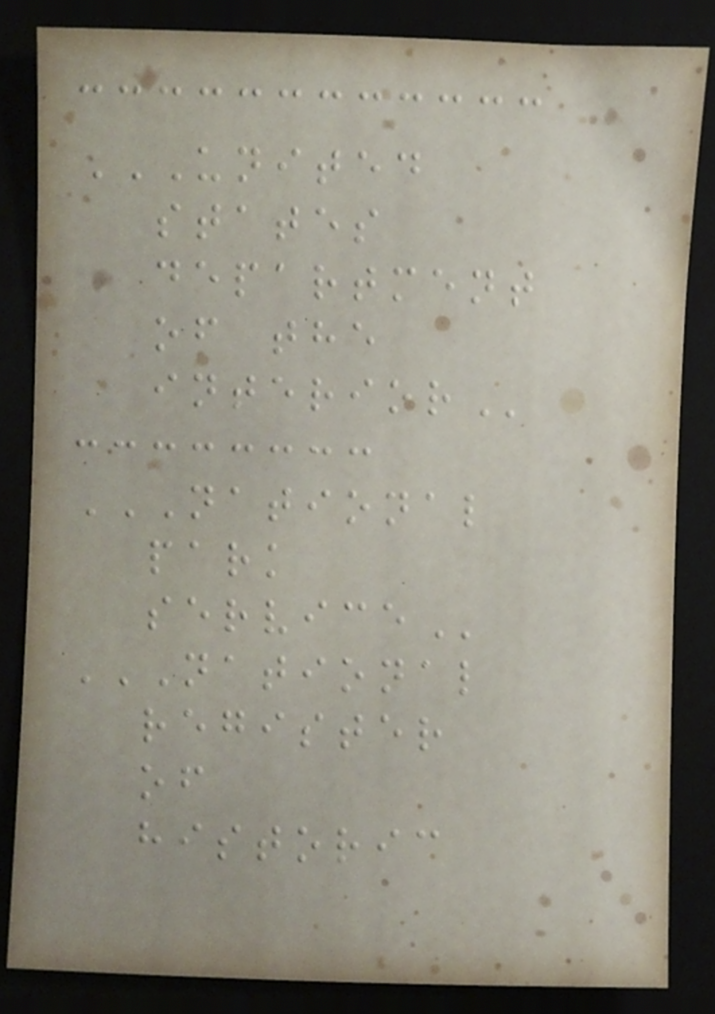UNITED
STATES
DEPARTMENT
OF THE
INTERIOR
NATIONAL
PARK
SERVICE
NATIONAL
REGISTER
OF
HISTORIC
